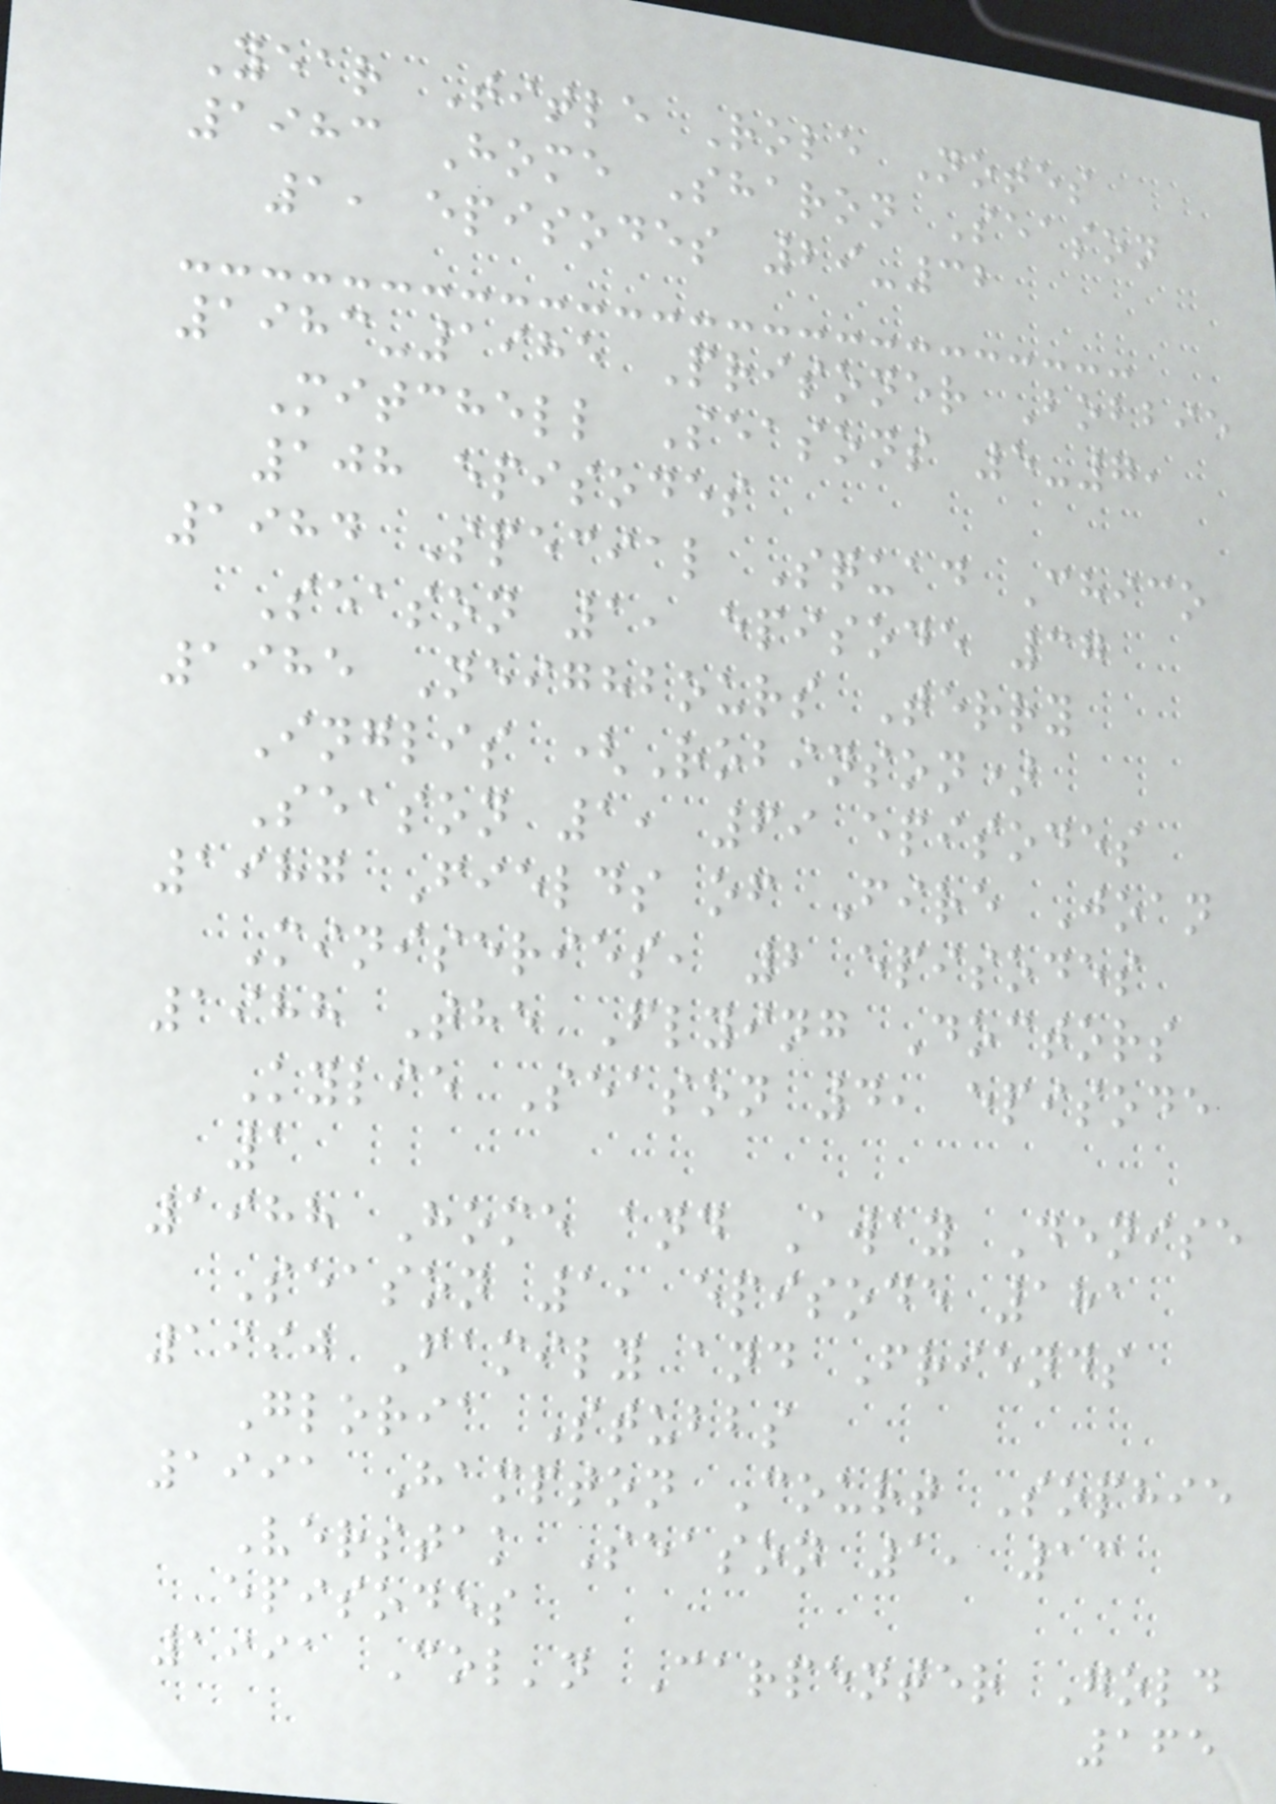Year Title Role Notes
1983 Home Sharon Season
1, episodes 29-32
1983-1985 Prisoner Bobbie
Mitchell Seasons 5-7,
108 episodes
1984 Special Squad Chico
Season 1, episode 37
1985 Neighbours Terry
Inglis (Robinson)
Season 1, 69 episodes
1987 Fields of Fire Joan
Miniseries, 2 episodes
1988 The Flying Doctors
Kylie Season 4, episode
1
1988 Home and Away Denise
Season 1, episode 181
1990 Family and Friends
Gloria Stubbs
1991 Hampton Court Sophie
Verstak Season 1, 13
episodes
1991 Col'n Carpenter Gold
165
